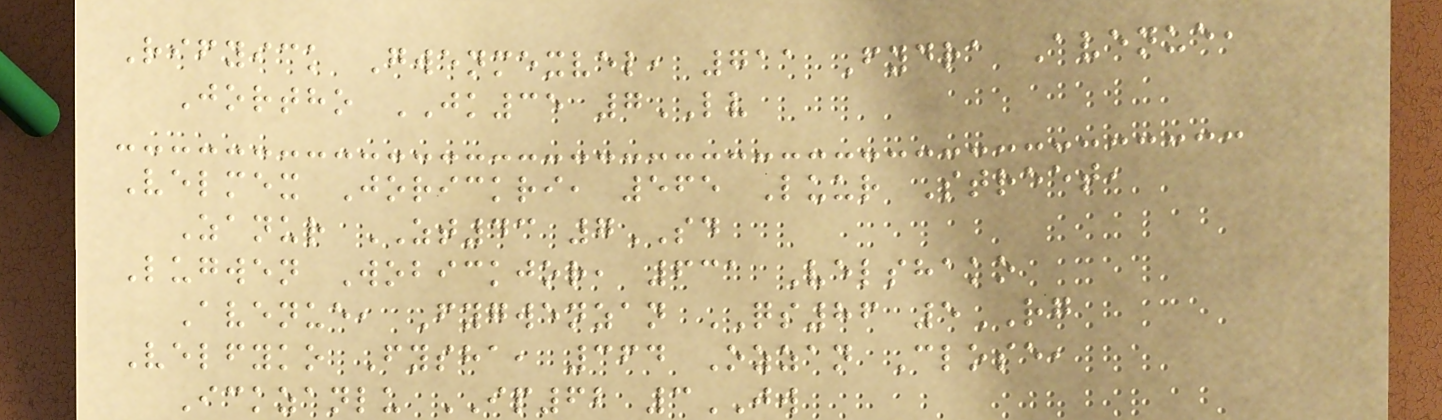Rifyick Gwenmexvel, 711 Fydra Avenue,
Jortho JK35 7LV
Velmex Jorickri, 565 Luur Street,
Zanur ZT43 7SD
Lugwen Wobickjor, 631 Velshako
Avenue, Fygwenzan QS86 5RG
Velfyko Fysha, 364 Ozzan Close,
Ickzanlu IP62 3JW
